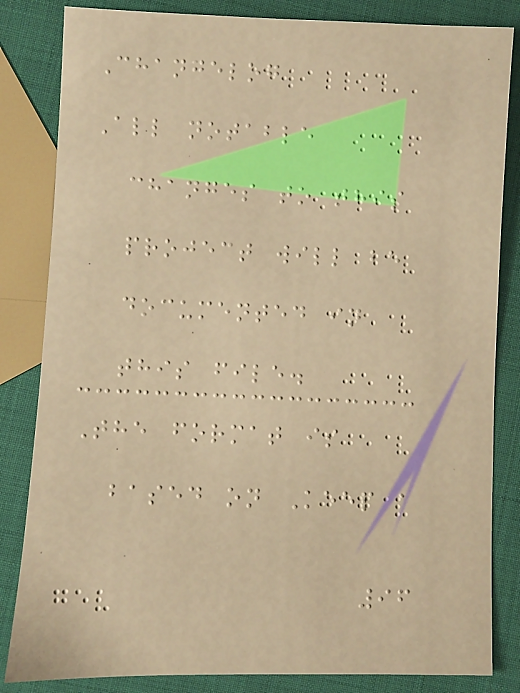Changelog
All notable
changes to this
project will be
documented in
this file.
The format is
based on Keep a
96
